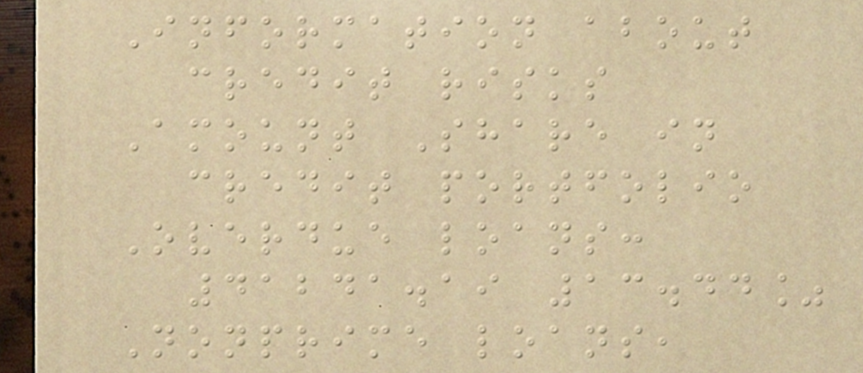Information about
credit risks
Amount Share in
credit portfolio
Overdue loans:
41241.19 13.44%
Nonprime loans,
